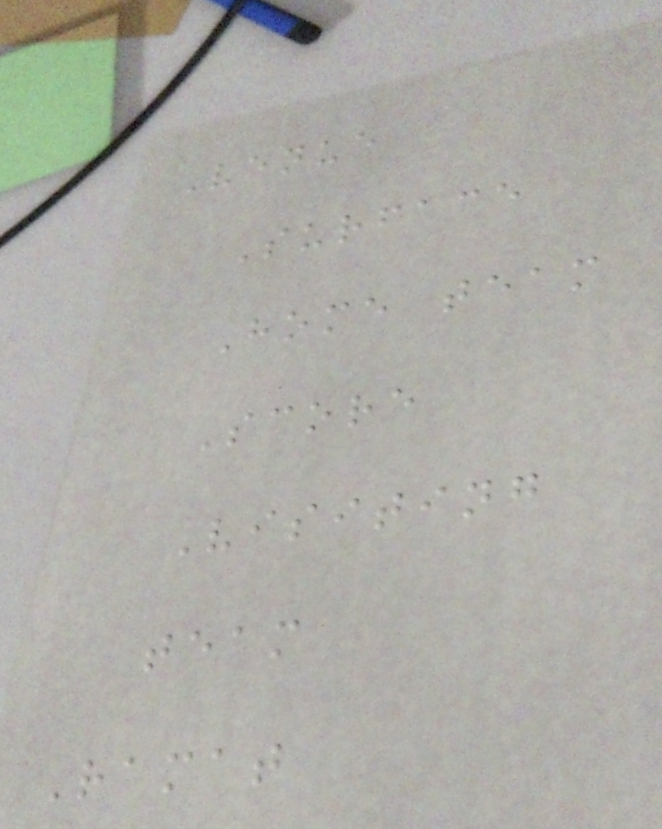Venue
Surface
Home team
Score
Visiting
team
Ramat
